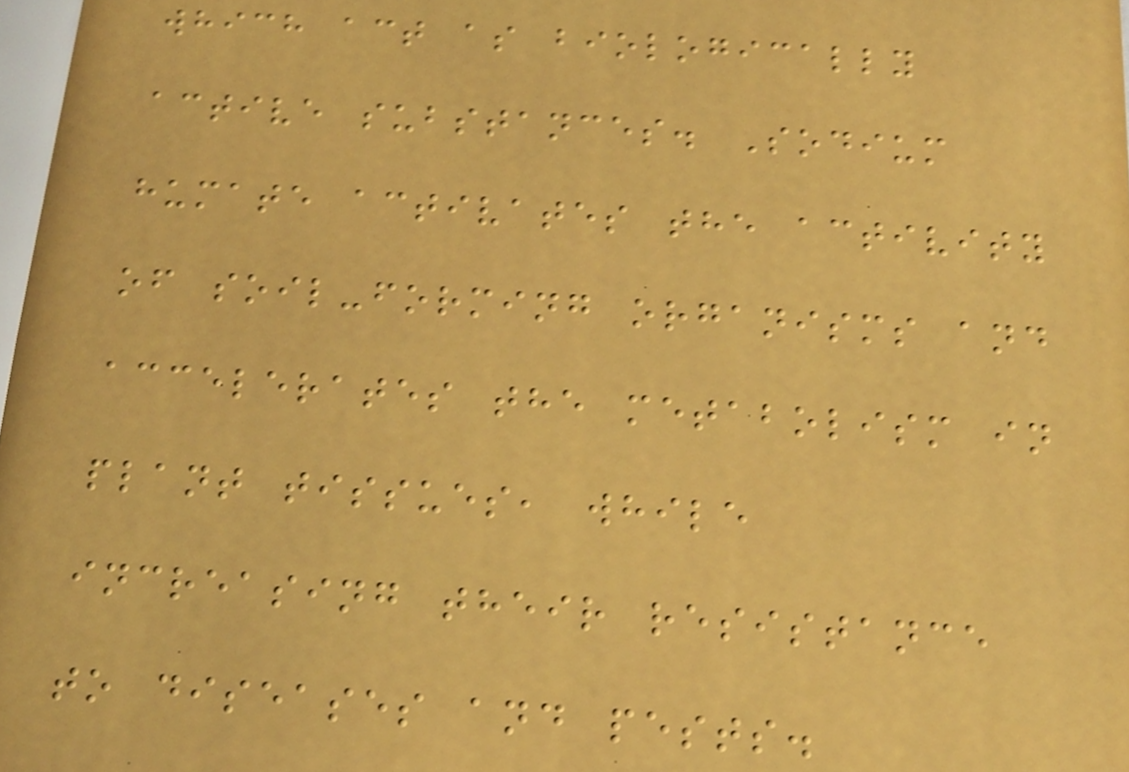which act as biologically
active substances. Sodium
humate activates the activity
of soil-forming organisms and
accelerates the metabolism in
plant tissues, while
increasing their resistance
to diseases and pests.
